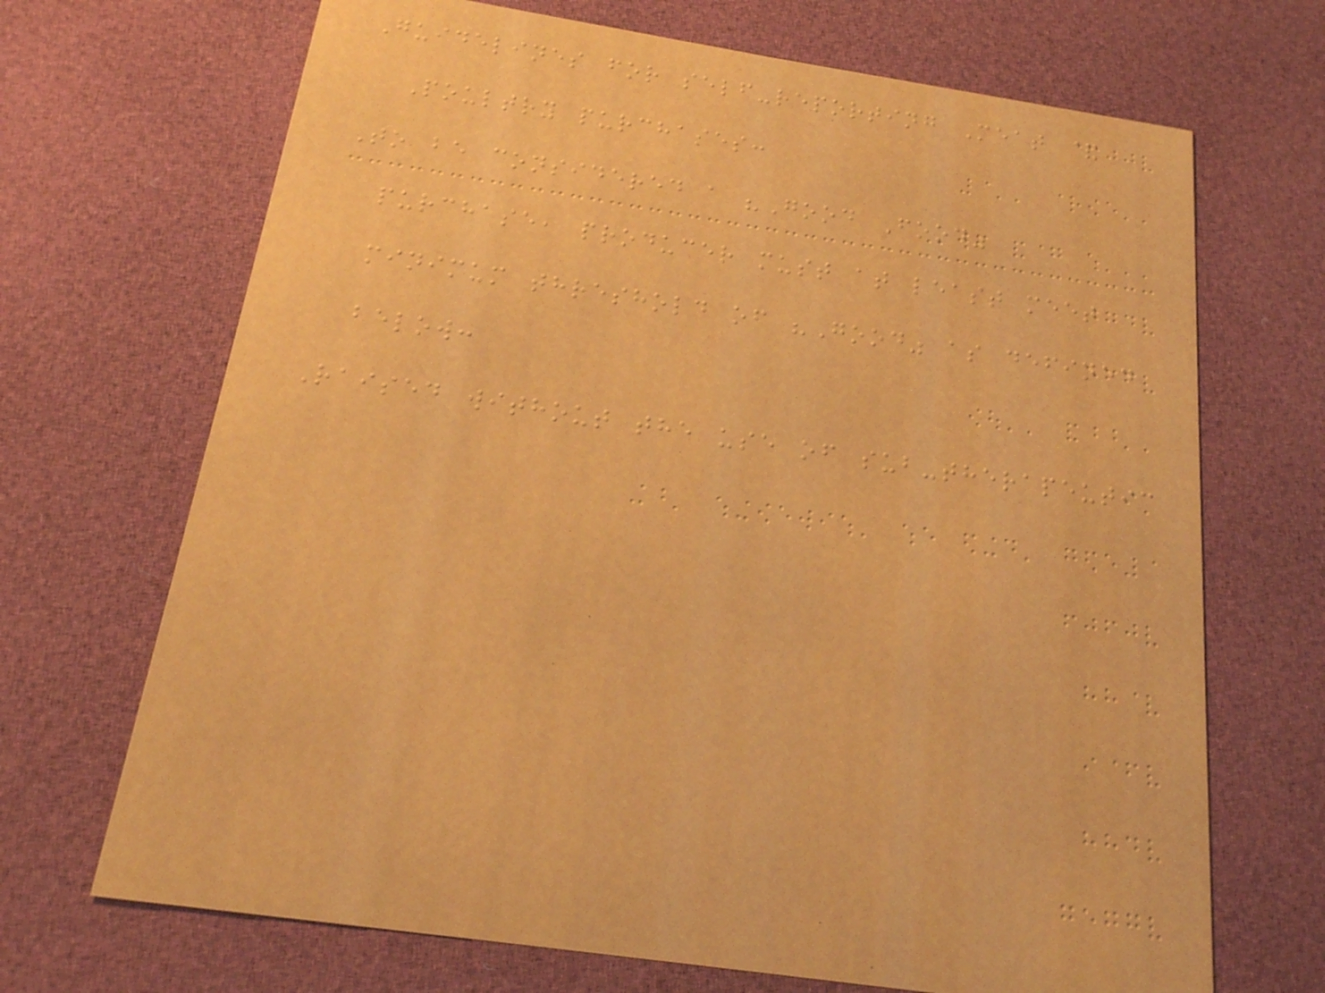Guidelines for self-reporting Meat &
Poultry purchases:
To be considered a "Good Food"
purchase, producer must at least meet
minimum threshold of "Good" as defined
below:
Raised without the use of sub-therapeutic
